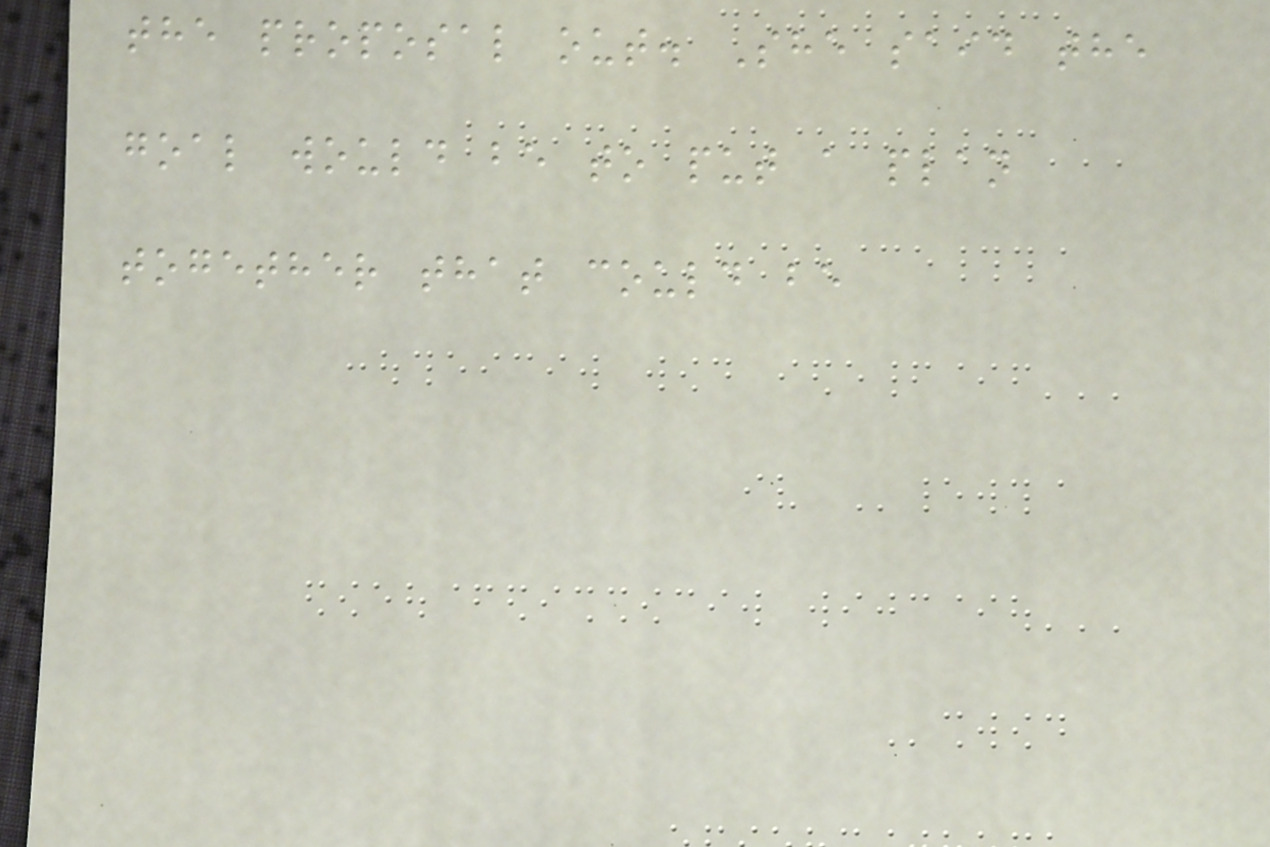the proposal out. She said the
goal would be to put a plan
together that could be
